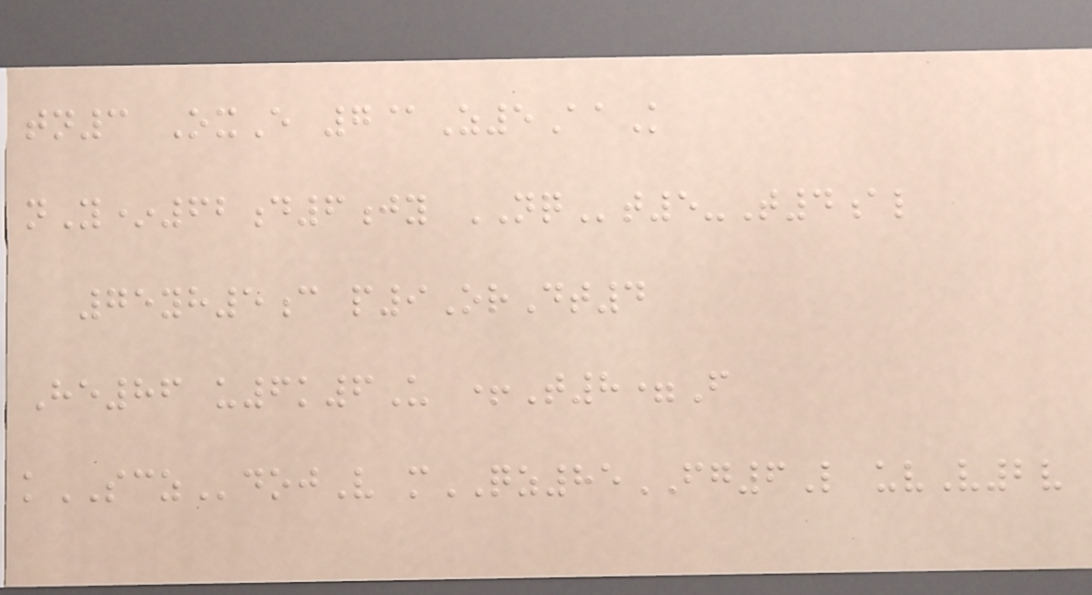tn3 OxE 7@Z5AaK
nY*62d6jy NQt5-T4al
75yh5c p9OrDt4
He86 u6k6U +T8=F
kSCZdojV mQZ85FG6L uvV2v
